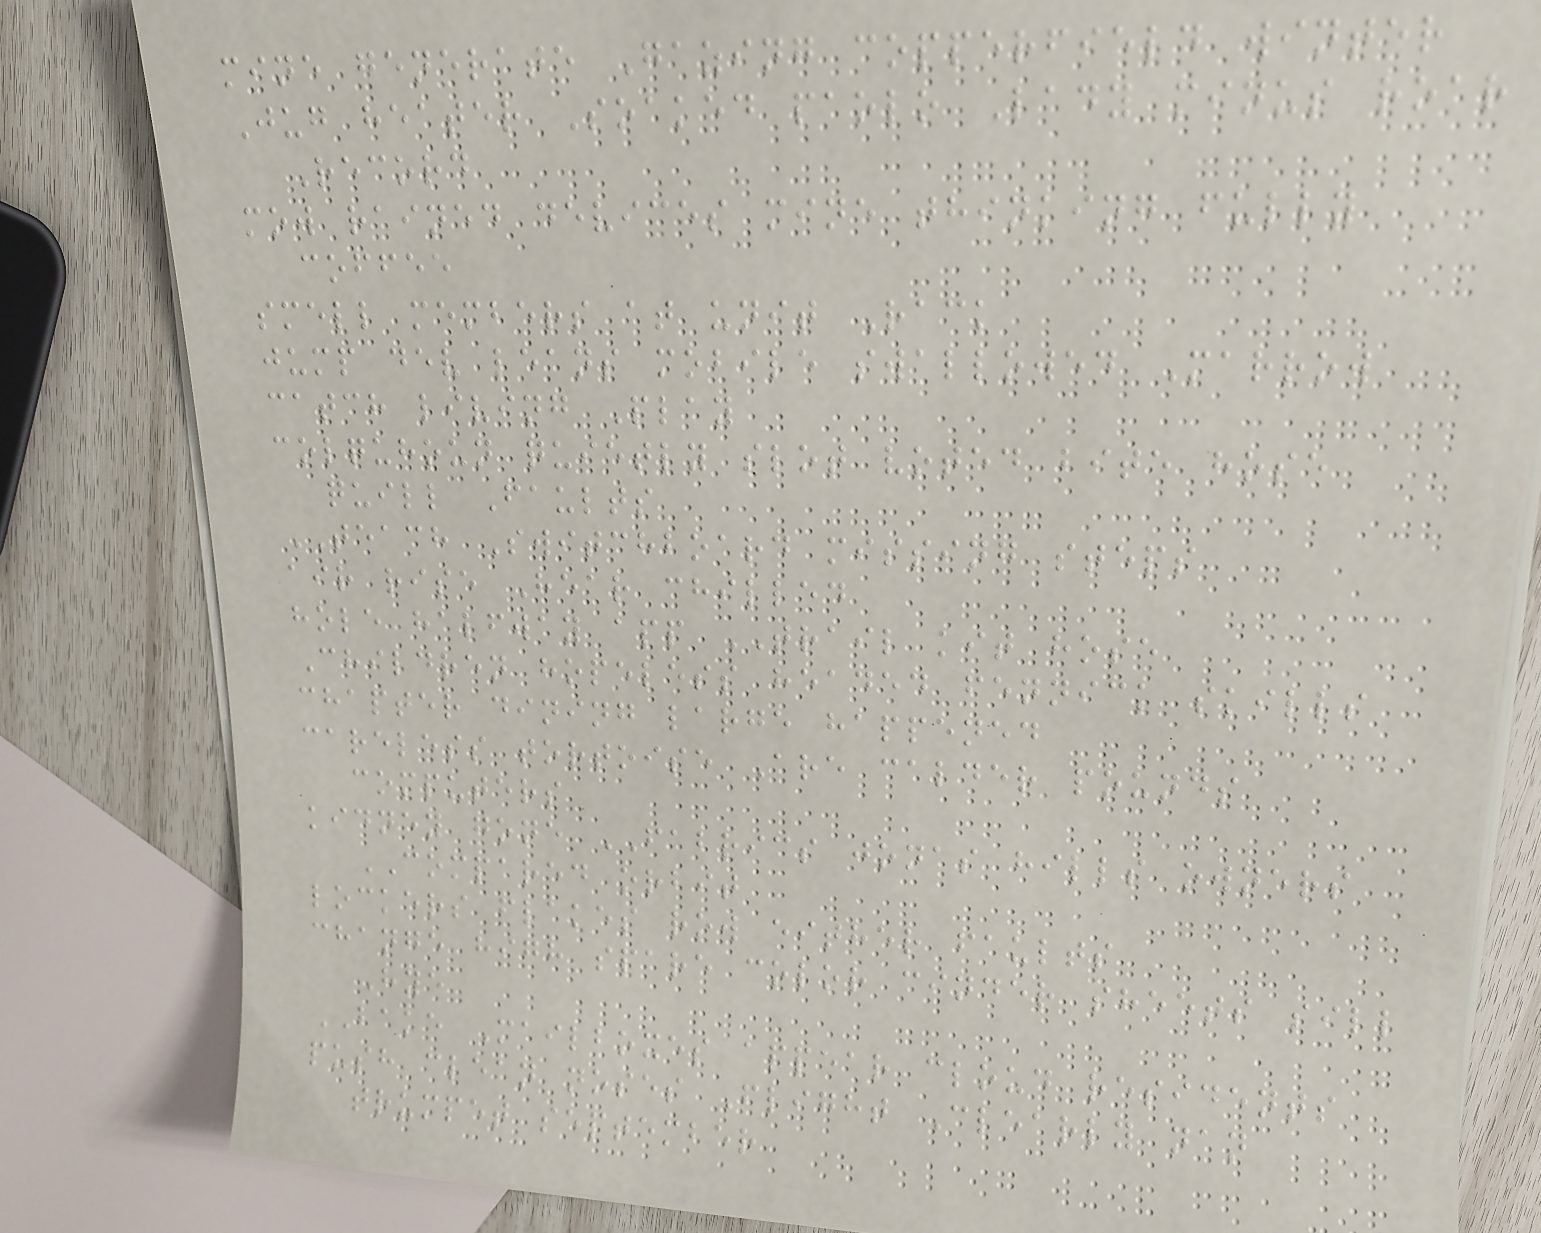mine generate Gazing copperfield winter
Jug heater Soaked paolo Lady minus roar
Record
mow rained devices mine thinking fully
coffee
smell members at unit Rack
jump dev leans mobile swallowed Marrow
catch living Play
colquhoun quietly slot voted bite hose
quill Faults
TEACH Switchboard missing steps
air rise Hear chilled
hole halfway app TRAIL kit hose
Children hopeless headed fennick skills
chapter dining large happened
careless tortoise Are calder pounds
computers
kidney gone FABRICS jonas hills owners
COMPARED orbit
lockers flakes row either faults
change high spare color cinder sheets sill
Hye
BAKE Mailboxes appear cloud residents
push clean noses Flight Clearly nan
trumpet september
